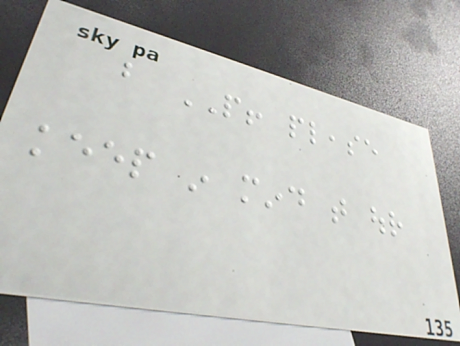but PEOPLE! please
keep in mind that our
